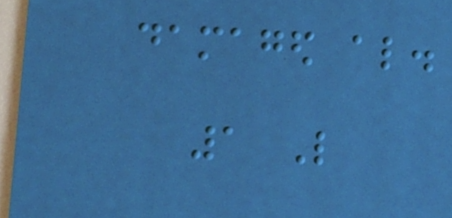damaged also.
1 Like
